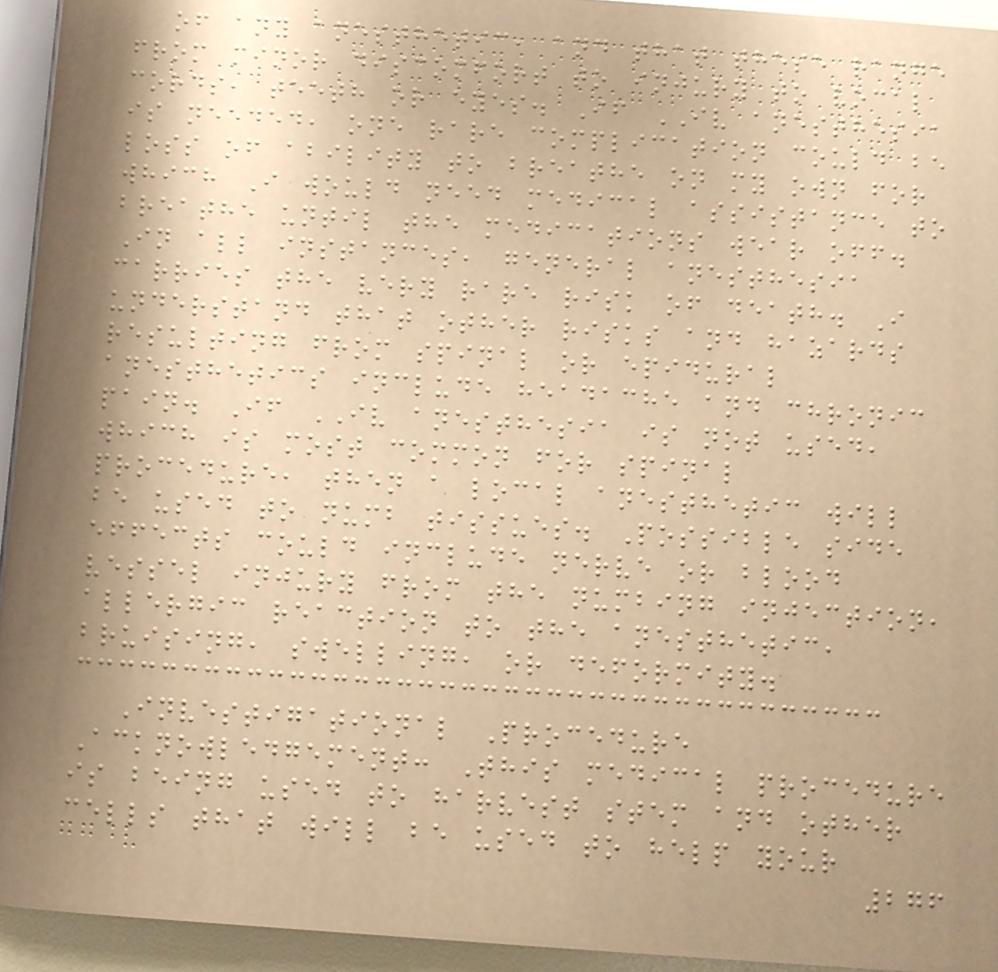of any anesthetic, and that these range
from minor discomfort to injury to vocal
cords, teeth or eyes. If IV anesthesia
is needed, one rare complication could be
loss of ability to breathe on my own for
which I would need medical assistance to
breathe until the medications wear off.
In all instances, general anesthesia
carries the very rare risk of death. I
understand that other risks and hazards
resulting from spinal or epidural
anesthetics include headache and chronic
pain. If IV anesthesia is not used,
which is most common for spinal
procedure, then a local anesthetic will
be used to numb tissues. Possible side
effects could include nerve or blood
vessel injury from the numbing injection,
allergic reaction to the anesthetic,
bruising, swelling, or deformity.
Investigational Procedure
Acknowledgement: This medical procedure
is being used to harvest stem and other
cells that will be used to help your
276
